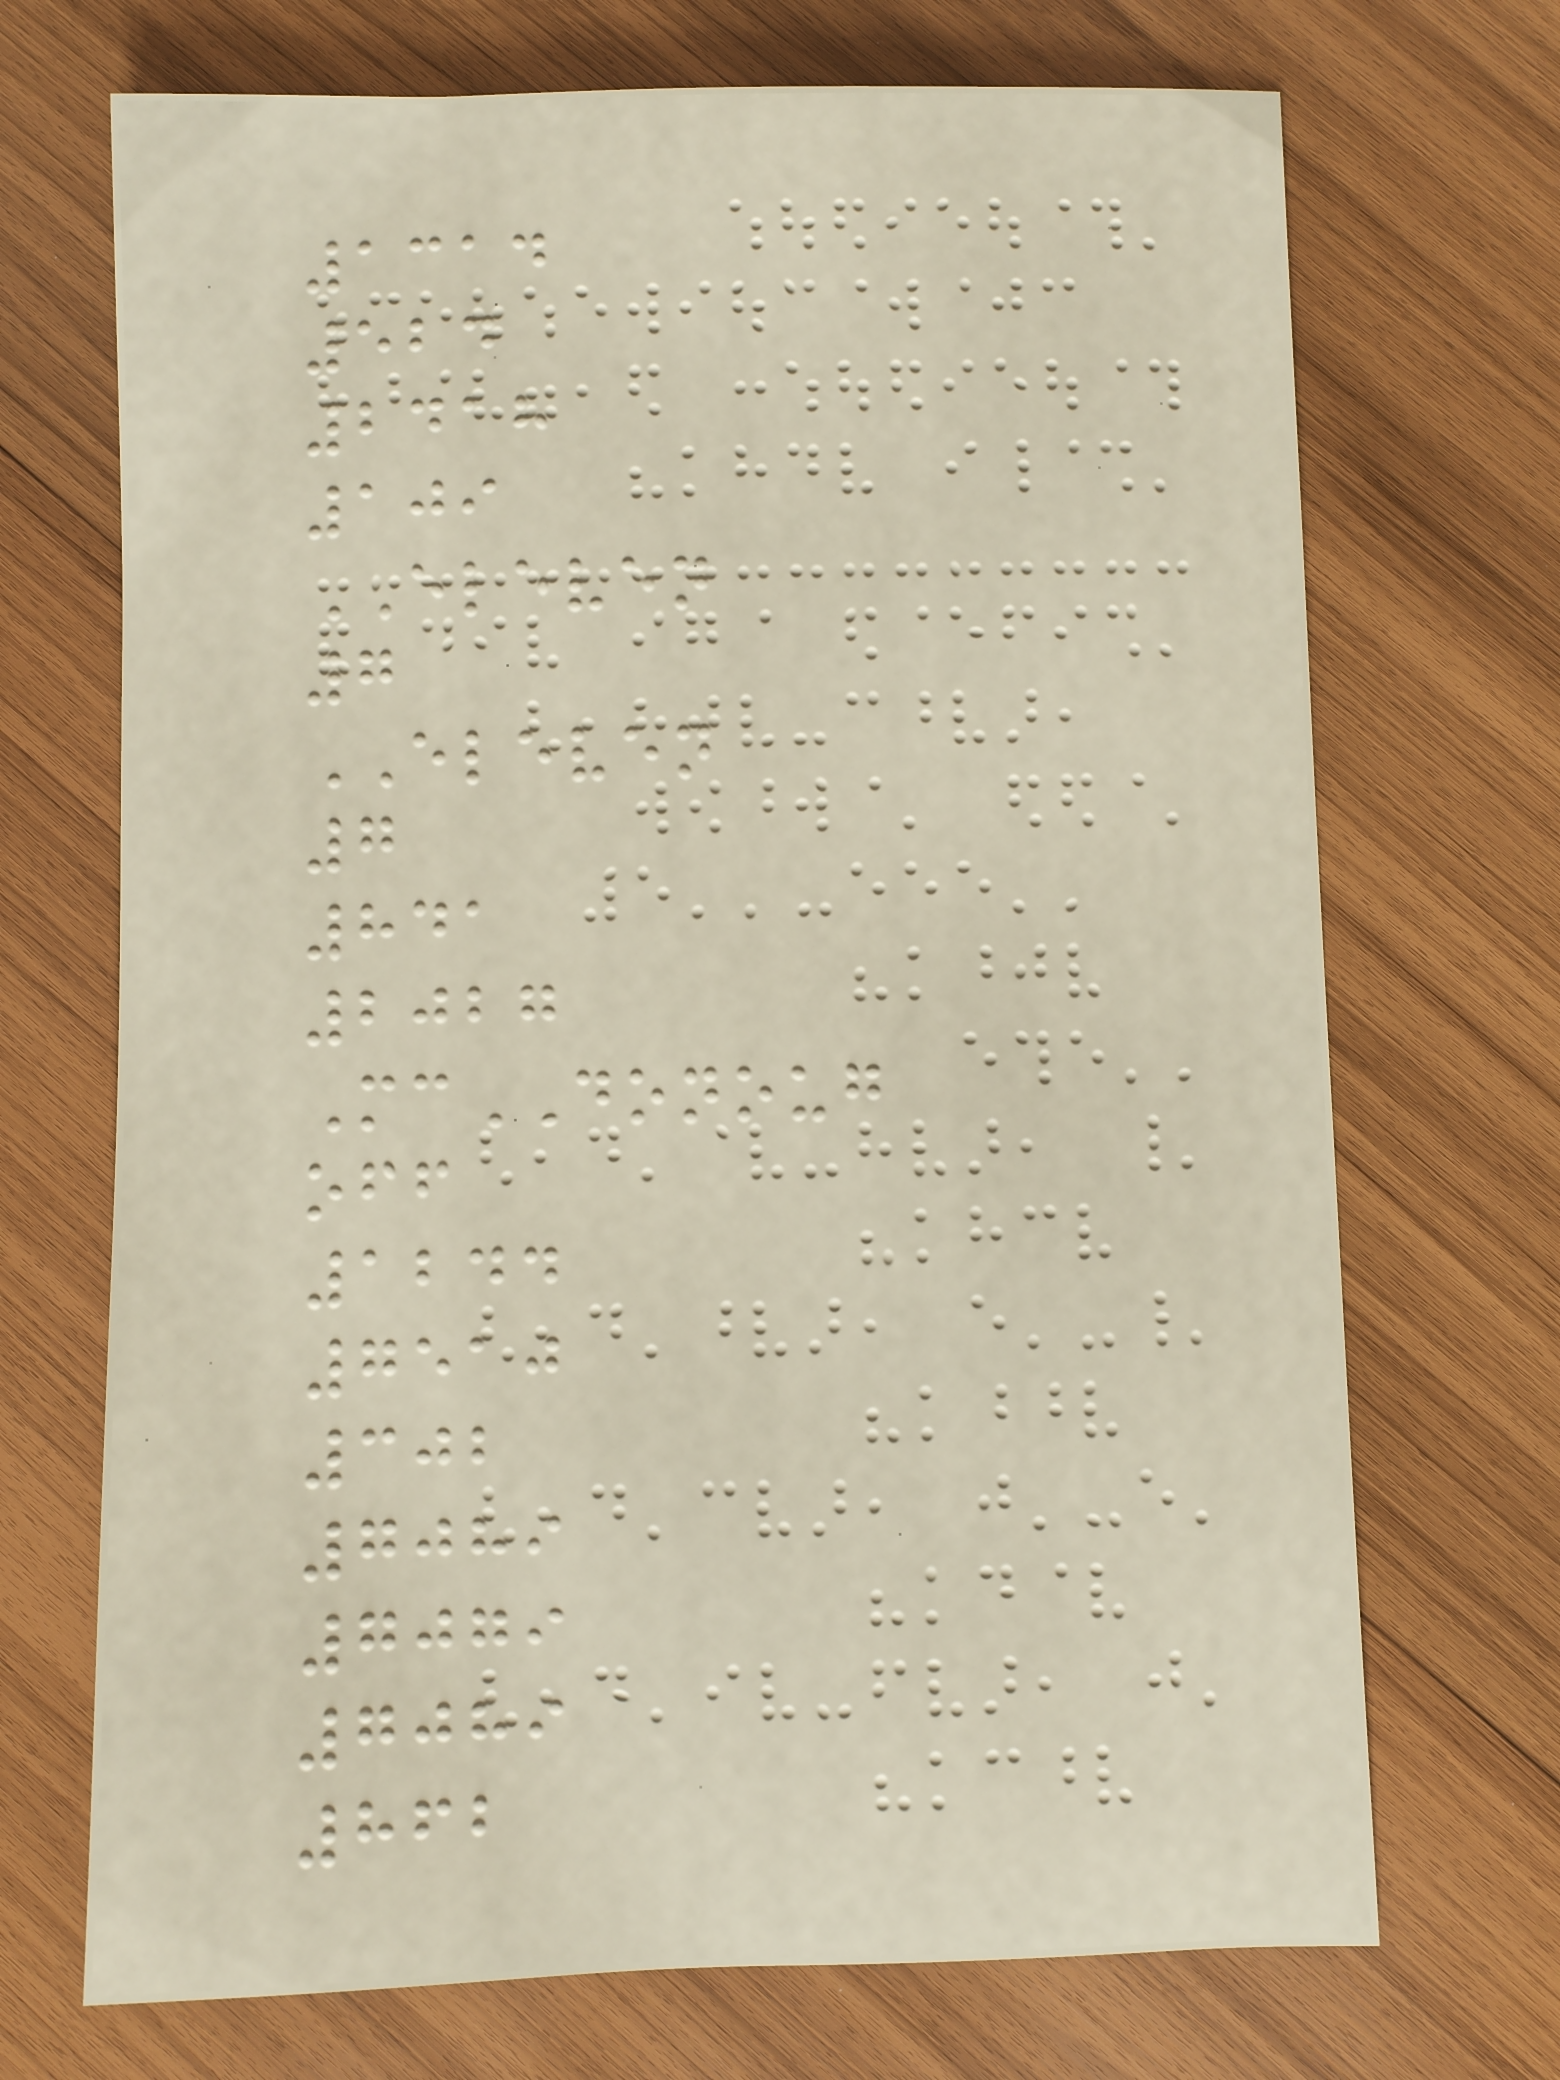1314
524
2418
109
ELEVEN
7
ELEVEN
7
841
2027
McDONOUG
off
1244
7510
302
7089
7079
7089
862
